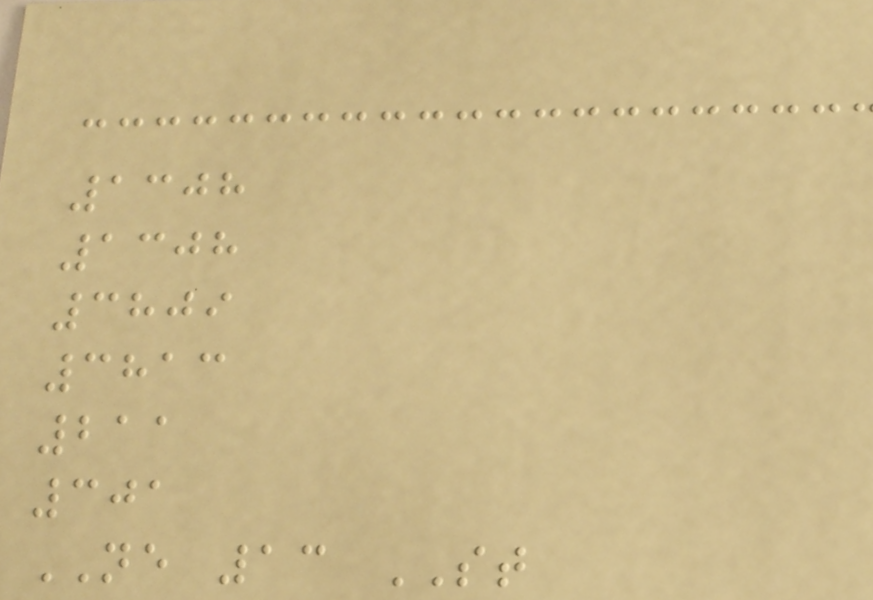1308
1308
3809
3813
211
301
NE 13 ST
